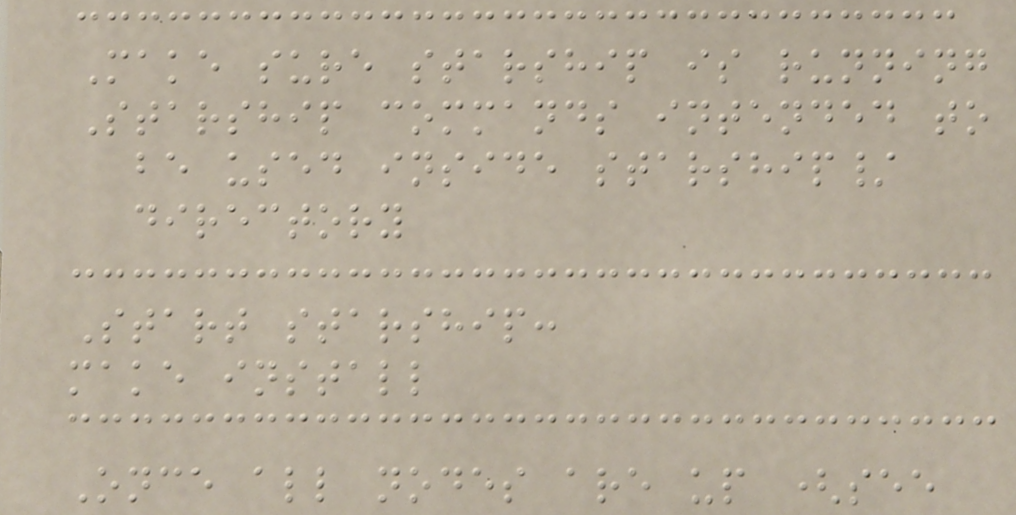Make sure starship is running
Starship commands intended to
be used inside starship/
directory
Start starship:
make install
Once all nodes are up (see
